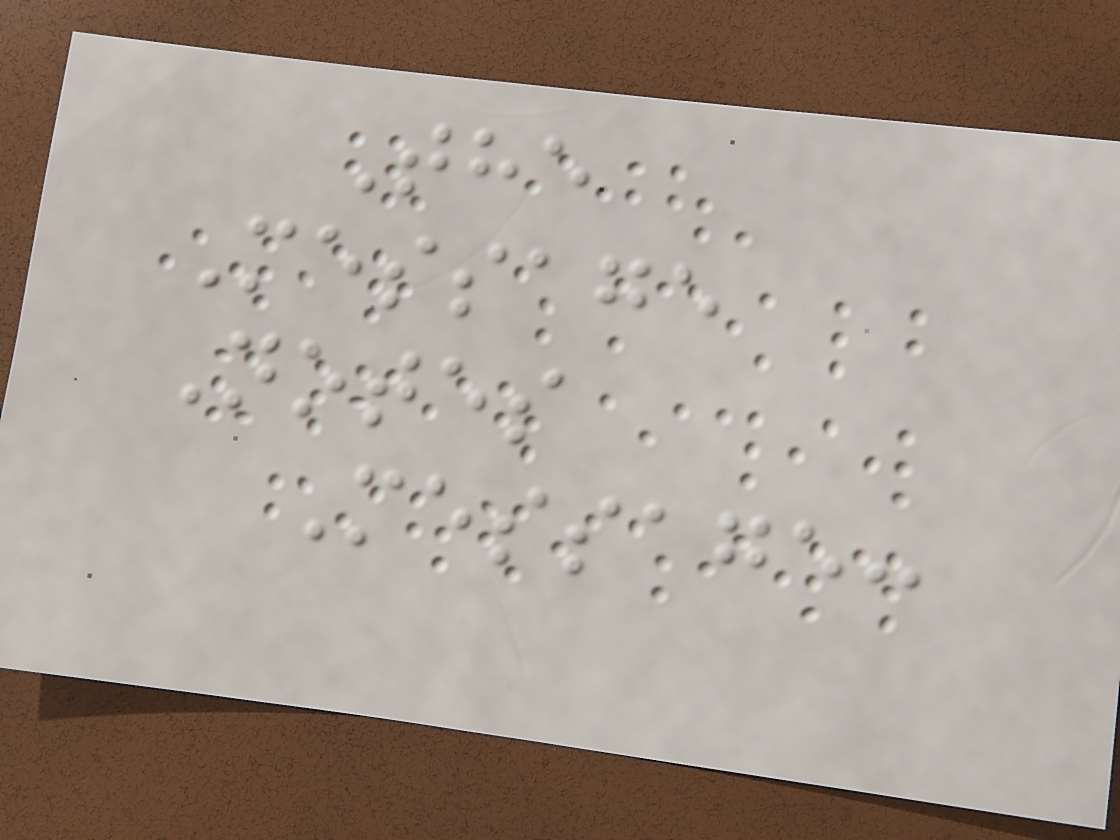The
Message
Notes
Message:
